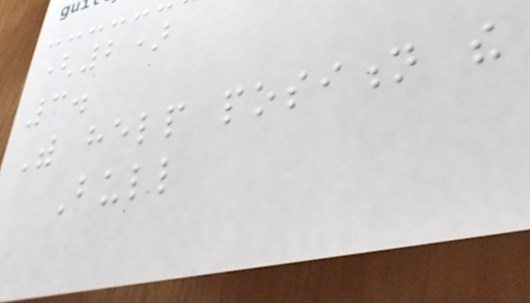(2)
3.
With help position the
Bull
